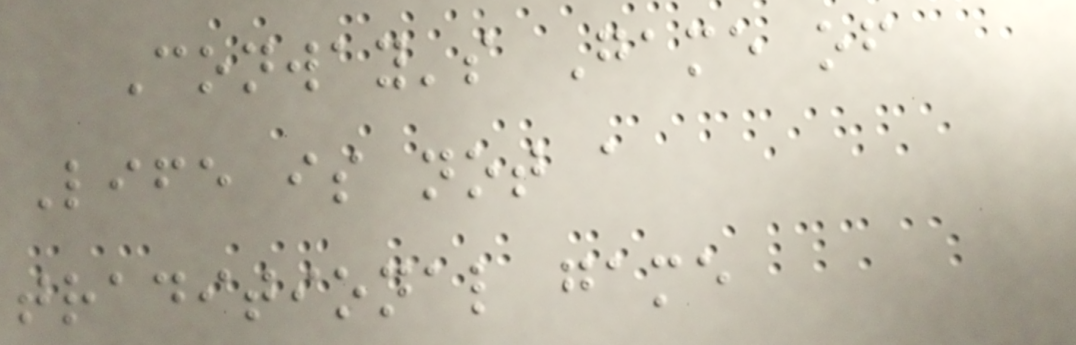Conway's Game of
Life is not a
traditional game
